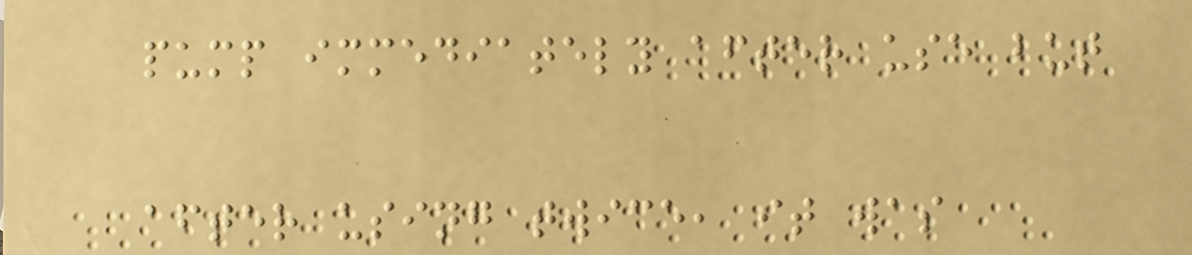pump immediately after use but
after using twice, it was
